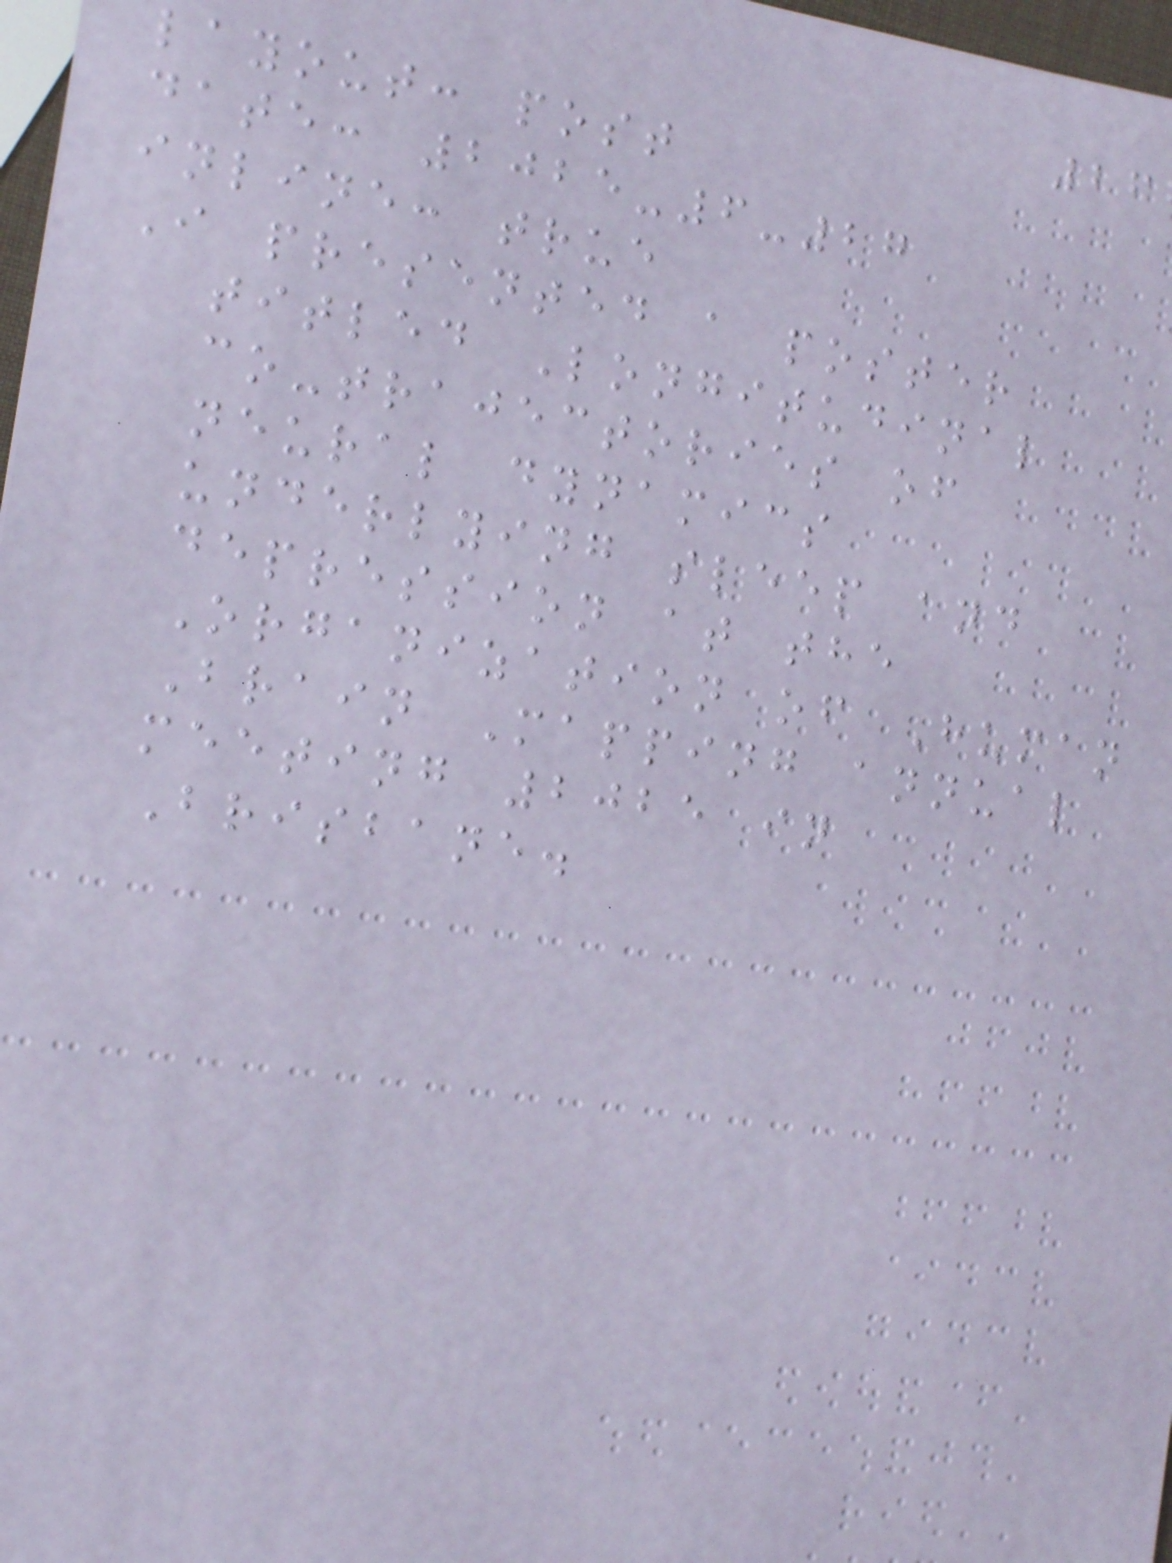layout: post
date: 2025-6-27
inline: true
I presented a poster
titled Longitudinal
co-trajectories of
neural dynamics
underlying sleep and
depression at the
Organization of Human
Brain Mapping annual
meeting 2025 in
Brisbane.
